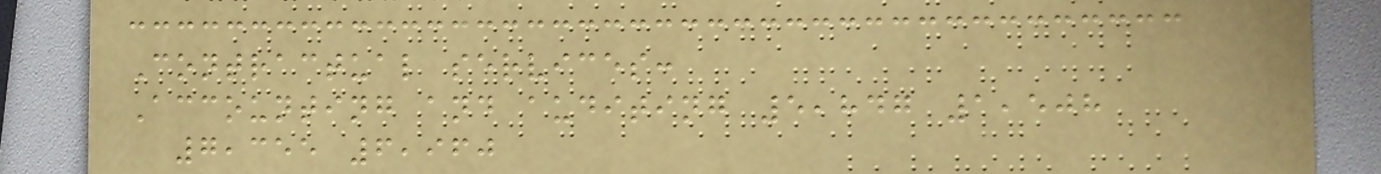Contractual services:
Accounting and auditing 5,847 1,508
7,355 6,960
